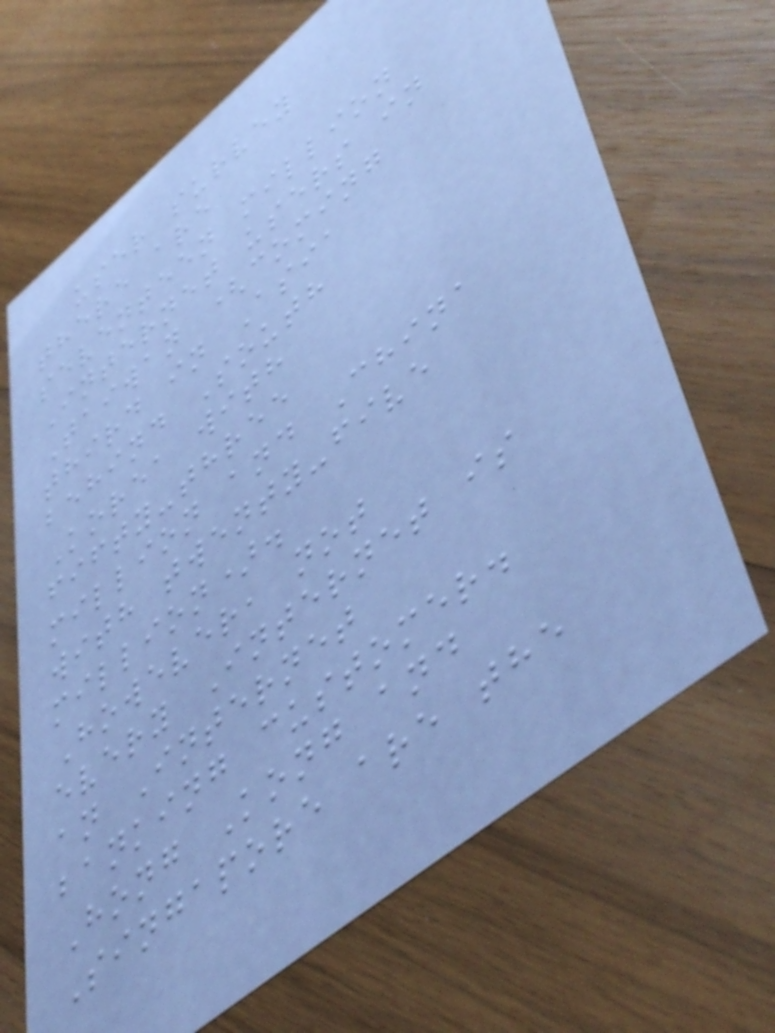user survey
there are
seventeen million
Internet users in
Taiwan (coming
third in Asia
behind South
Korea with
fifty-three
million and China
with twenty-five
million).
However, not
every Internet is
an Internet
banking customer.
Hong Kong and
Singapore are the
